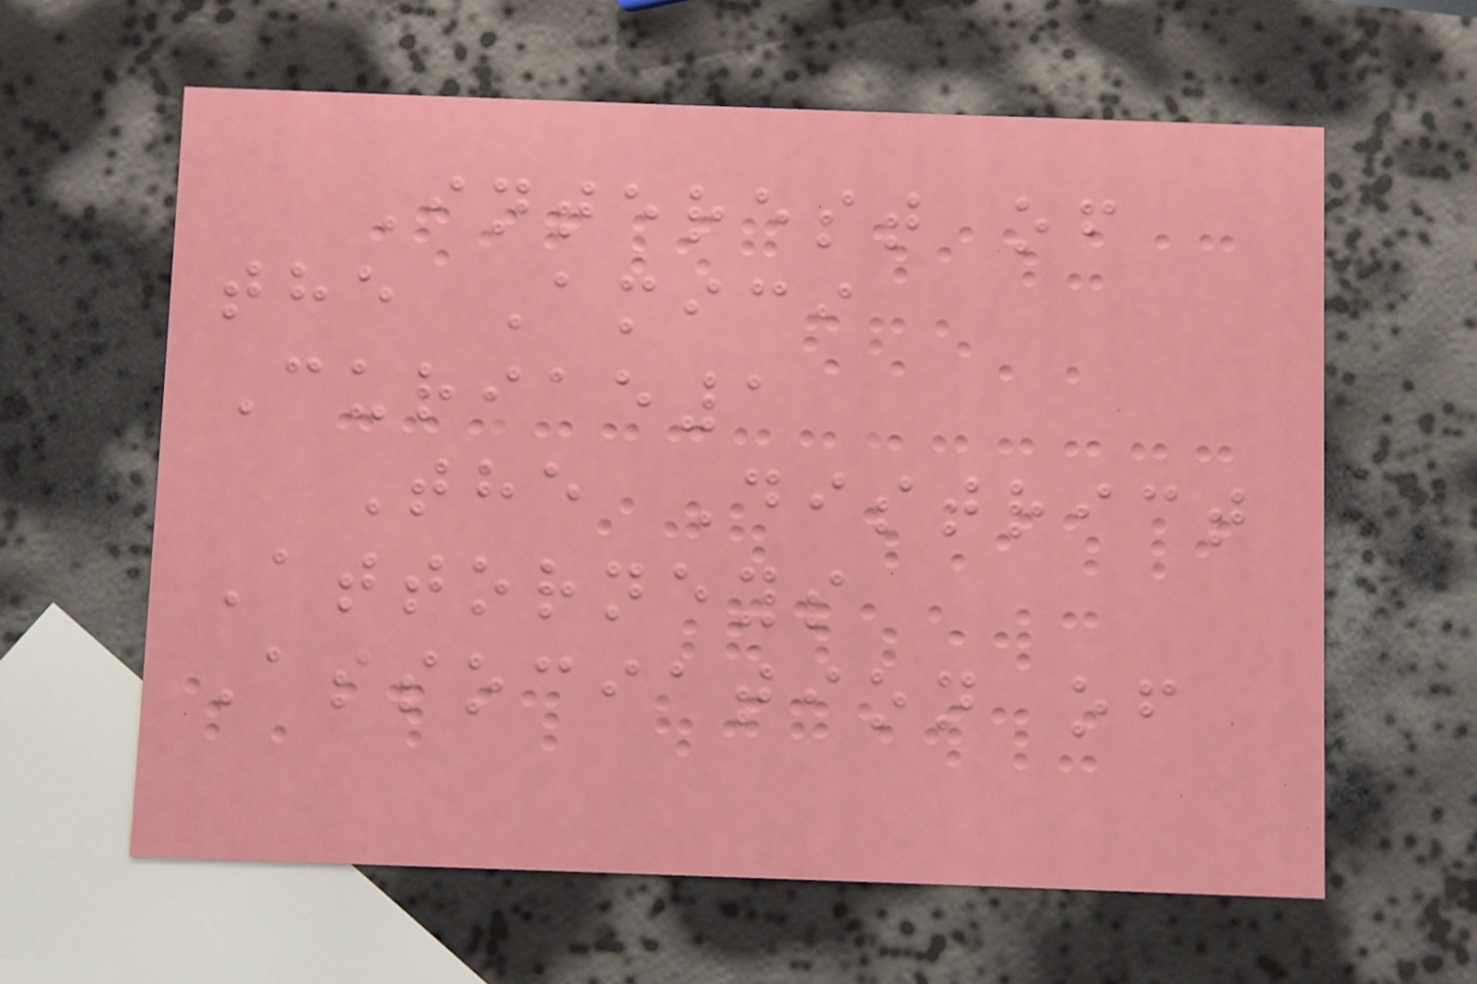Interest of
the Amici
Curiae1
The District
Attorneys
Association of
